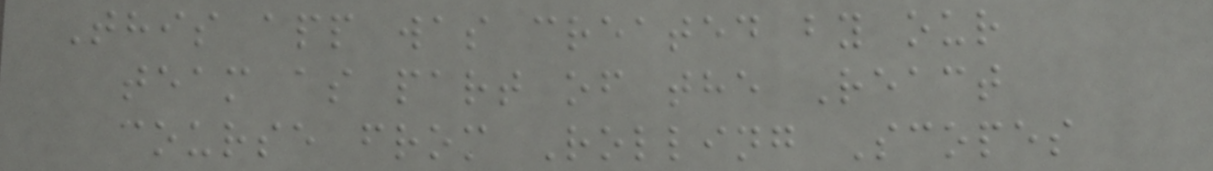This app was created by our
team as part of the React
course from Rolling Scopes
